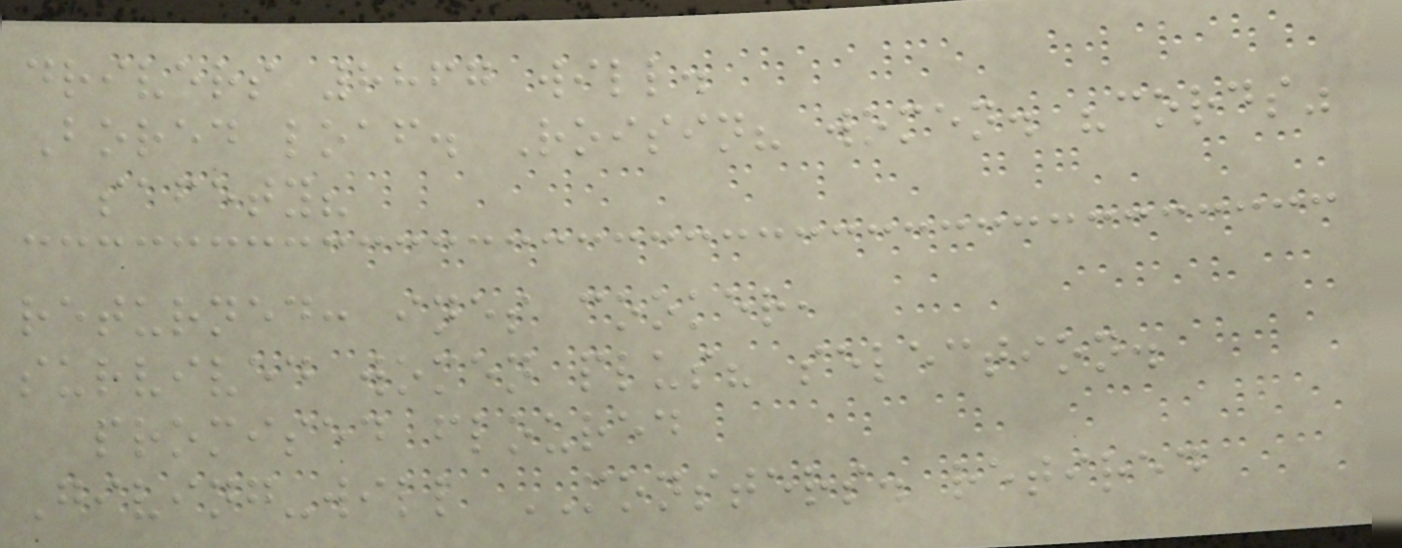drivers 8867 will.
Bored loaf. Roisin? women. "cords"
safety?
returned: ines cooker,
survived women plus? selection.
promised floured
Giving-will MONSTERS. retired
